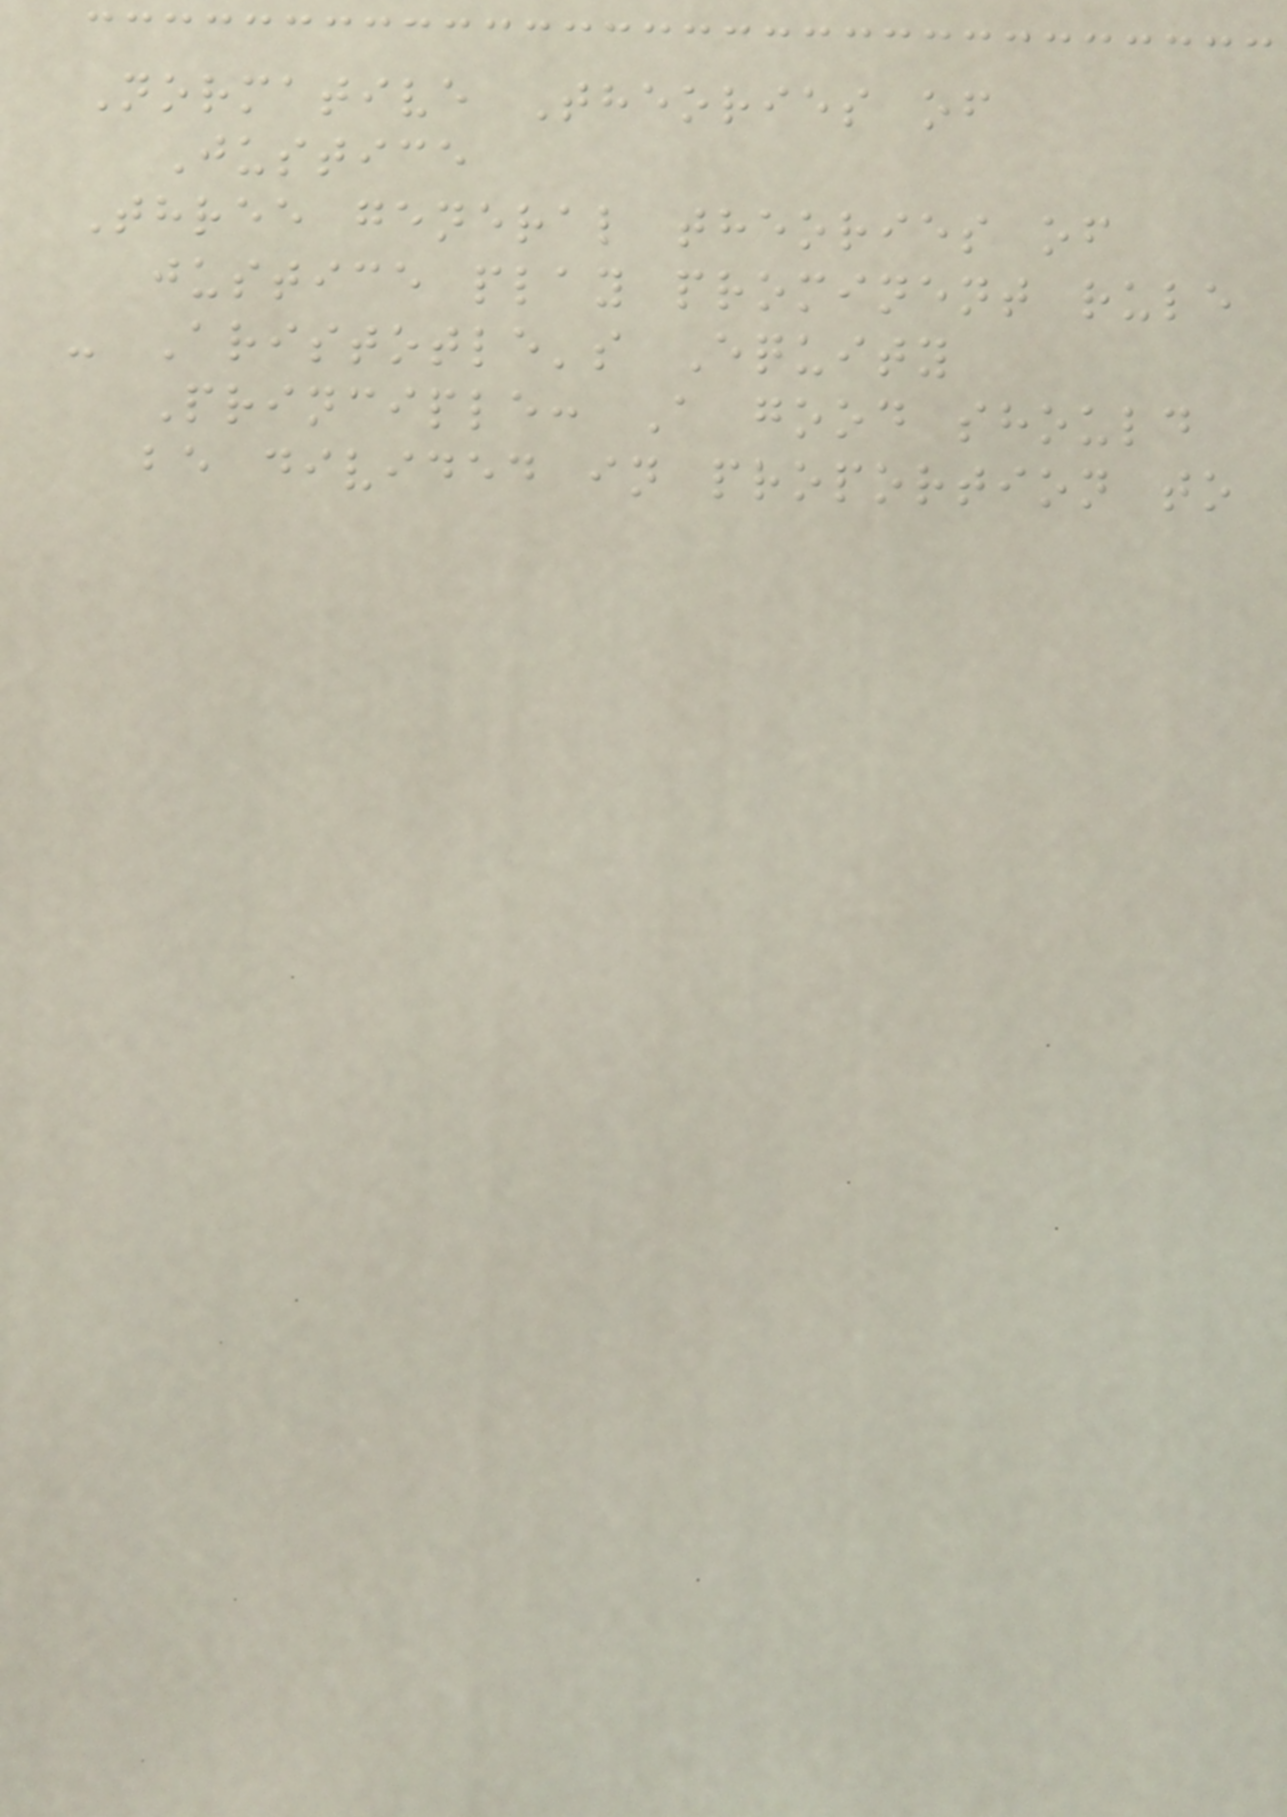Normative Theories of
Justice
Three general theories of
justice play prominent rule
- Aristotle's Equity
Principle: A good should
be divided in proportion to
